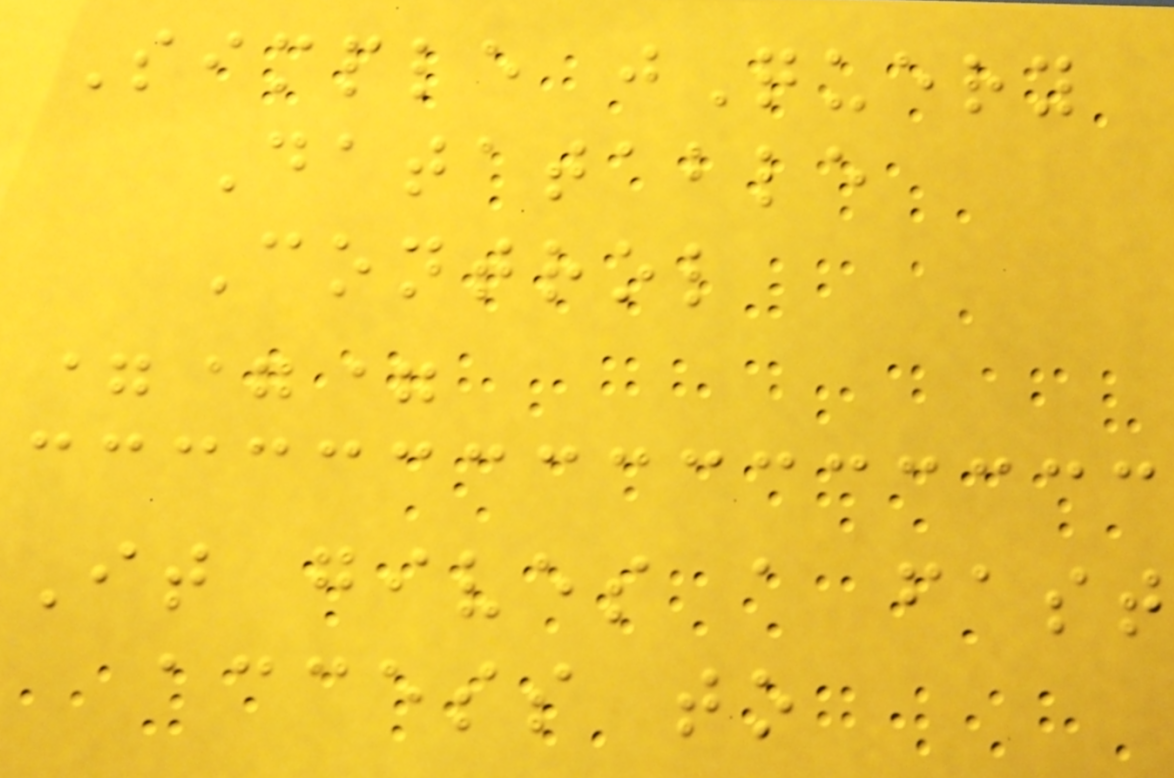Simple jQuery
Datatable
Control
===
It gives a fast
access to
